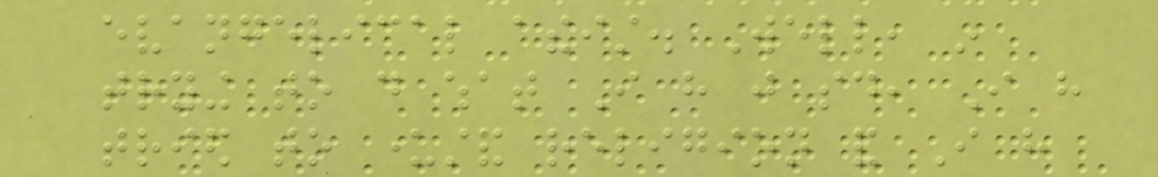evangelical atheist. Well, in
trying to do what I have just said, I have
tried to understand religion and I have
